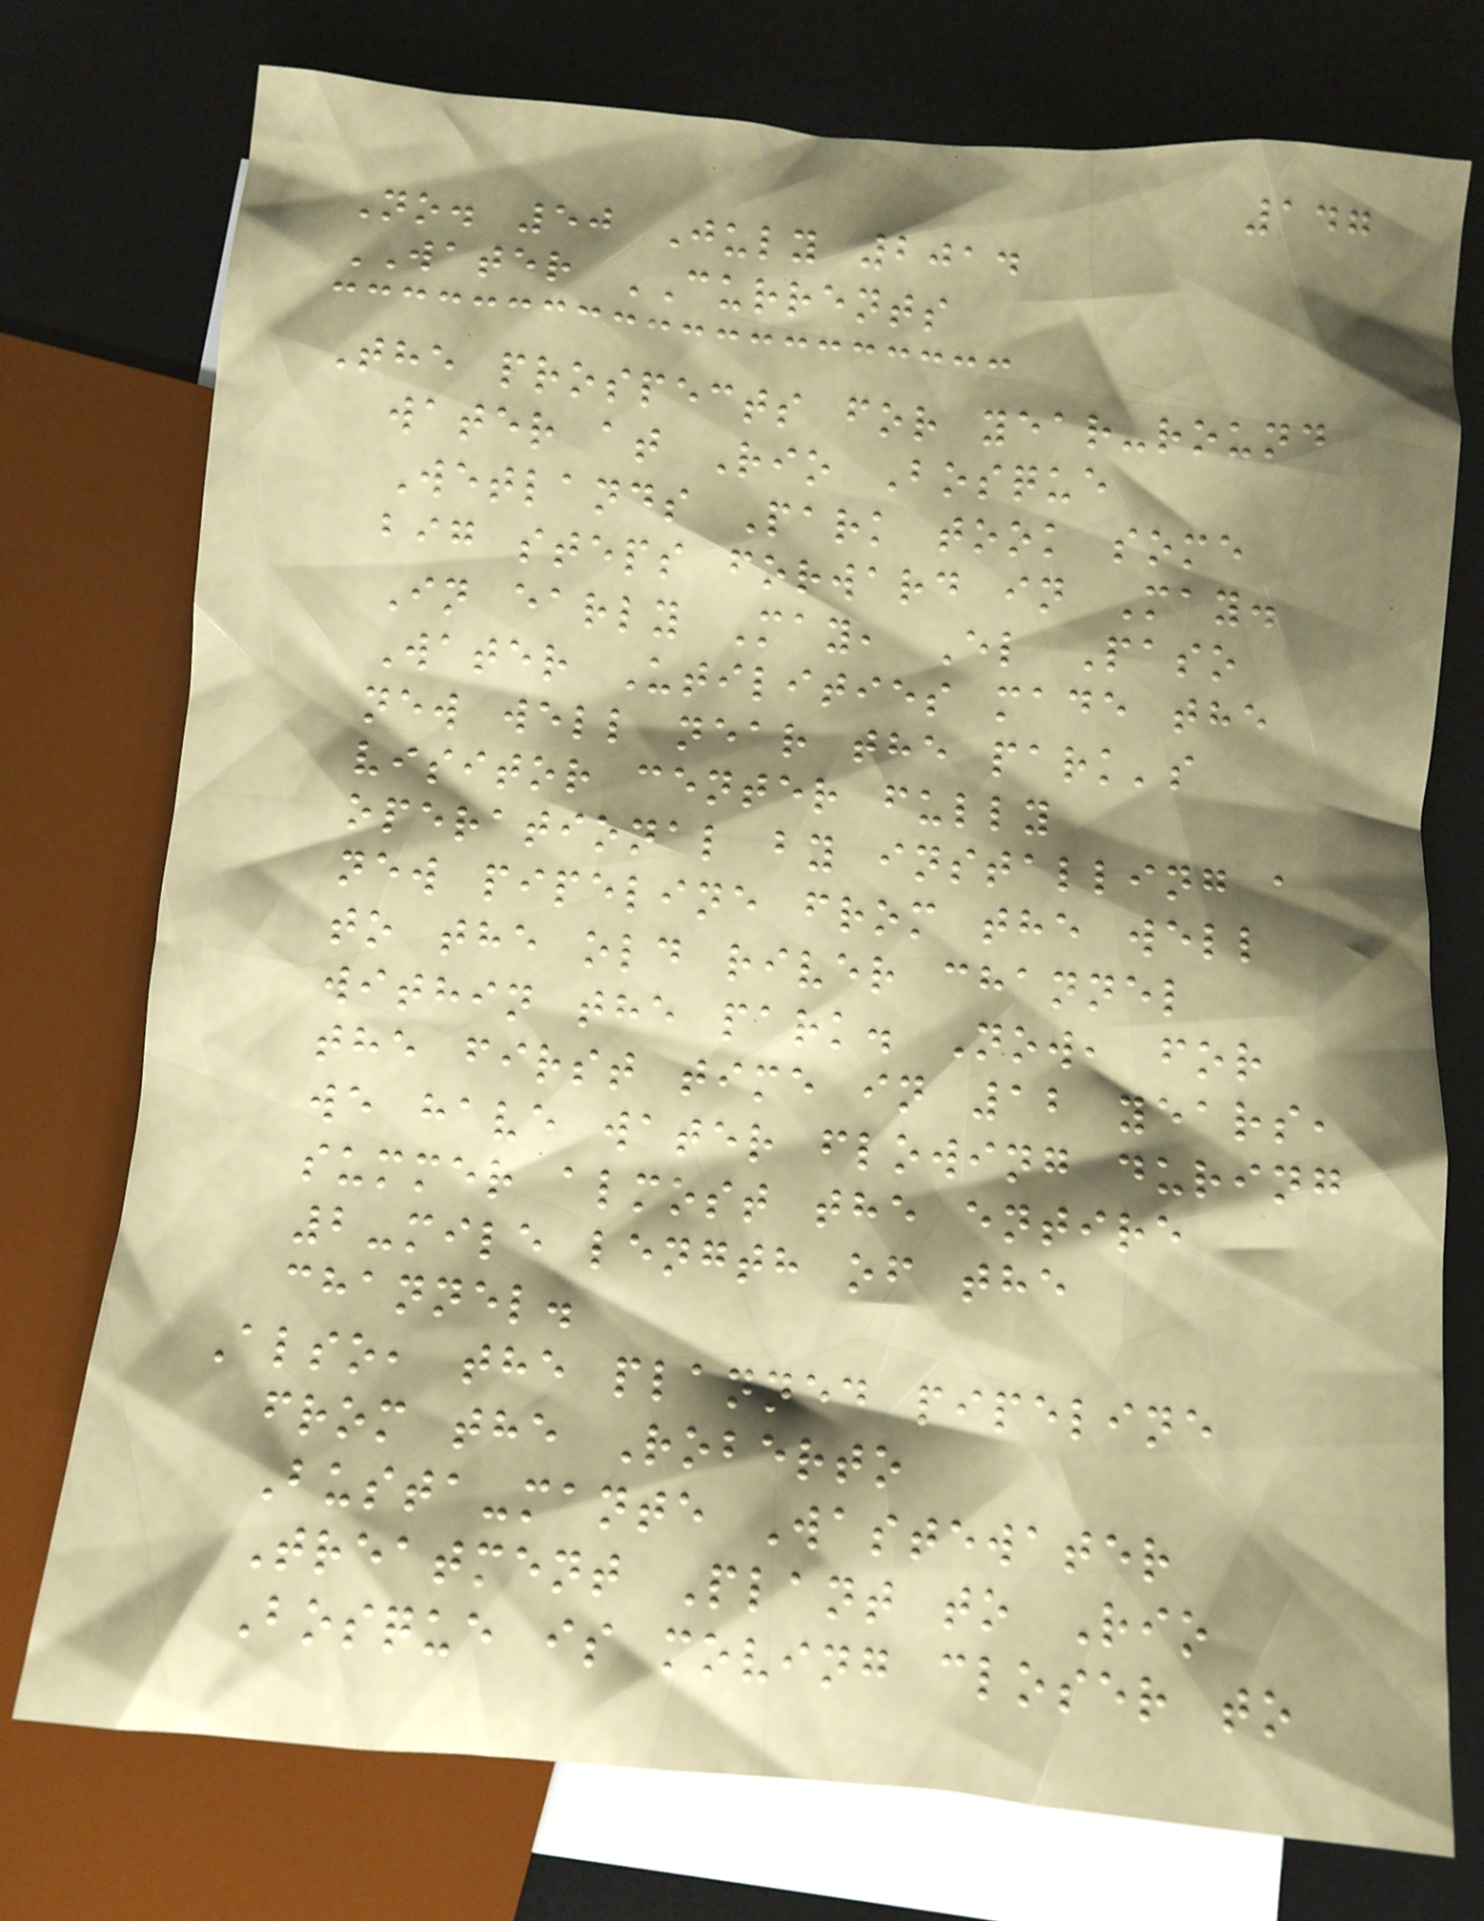147
No. 50 July 2014
WATER CURRENTS
The prospects for year-round
water at Rio Bosque
Wetlands Park took some
big steps forward in May.
In early May, El Paso
Water Utilities made the
new well near the park's
visitor center fully
operational by installing a
new pipeline from the well
to the old river channel
within the park. Now, for
the first time in 12 years,
we have water flowing during
summer almost the entire
2-mile length of the
channel.
Also, the planned pipeline
from the Roberto
Busta-mante Wastewater
Treatment Plant to Rio
Bosque is moving closer to
